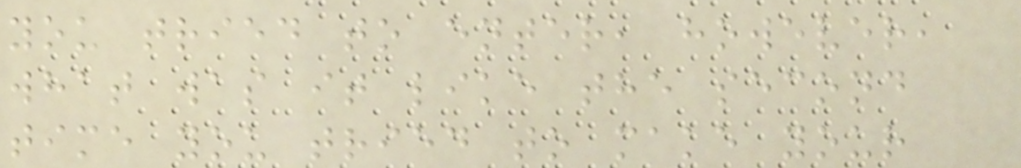you tried to enter, however,
what was it like the second
time you tried to make your
